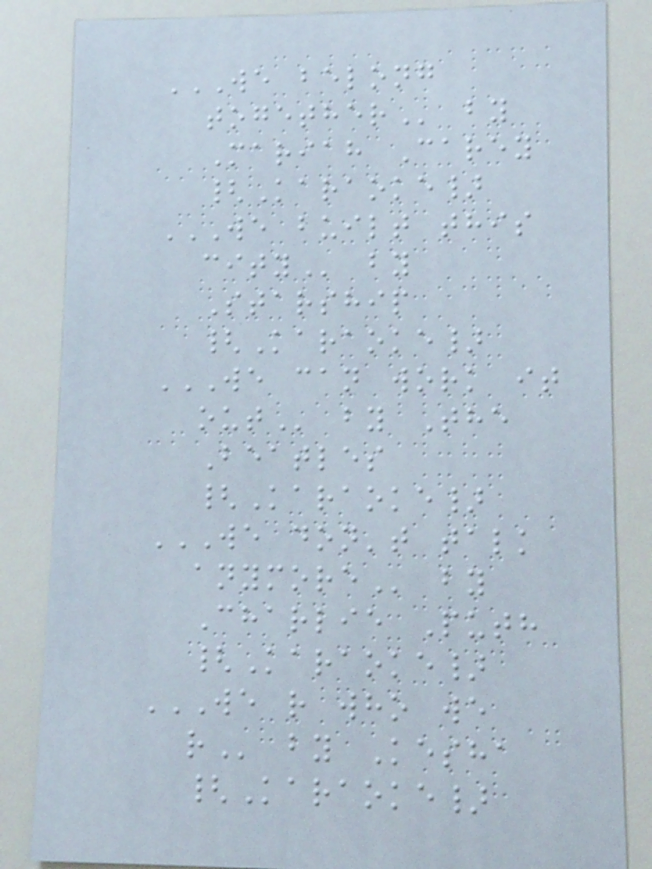WE BELONG
TOGETHER by
Mariah Carey
{Karaoke}
WE BUILT THIS
CITY by
Starship
{Karaoke}
WE CAN WORK IT
OUT by The
Beatles
{Karaoke}
WE DON'T TALK
ANYMORE by
Charlie Puth
{Karaoke}
WE R WHO WE
R by Kesha
{Karaoke}
